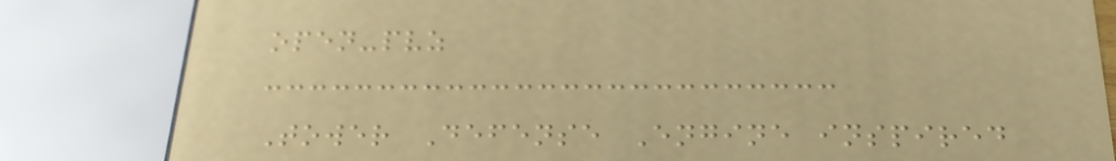open-pvz
Tower Defense Engine inspired
